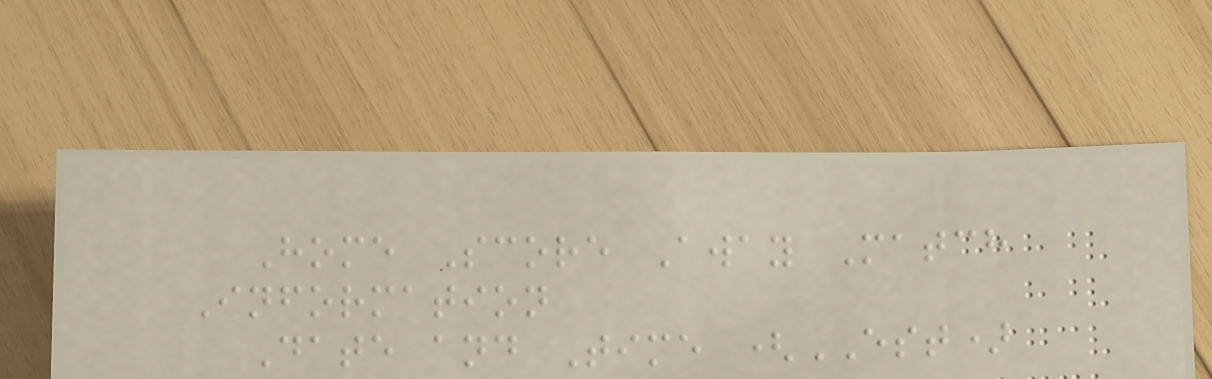Home Score Away Match
Information
Date and Time (EST)
